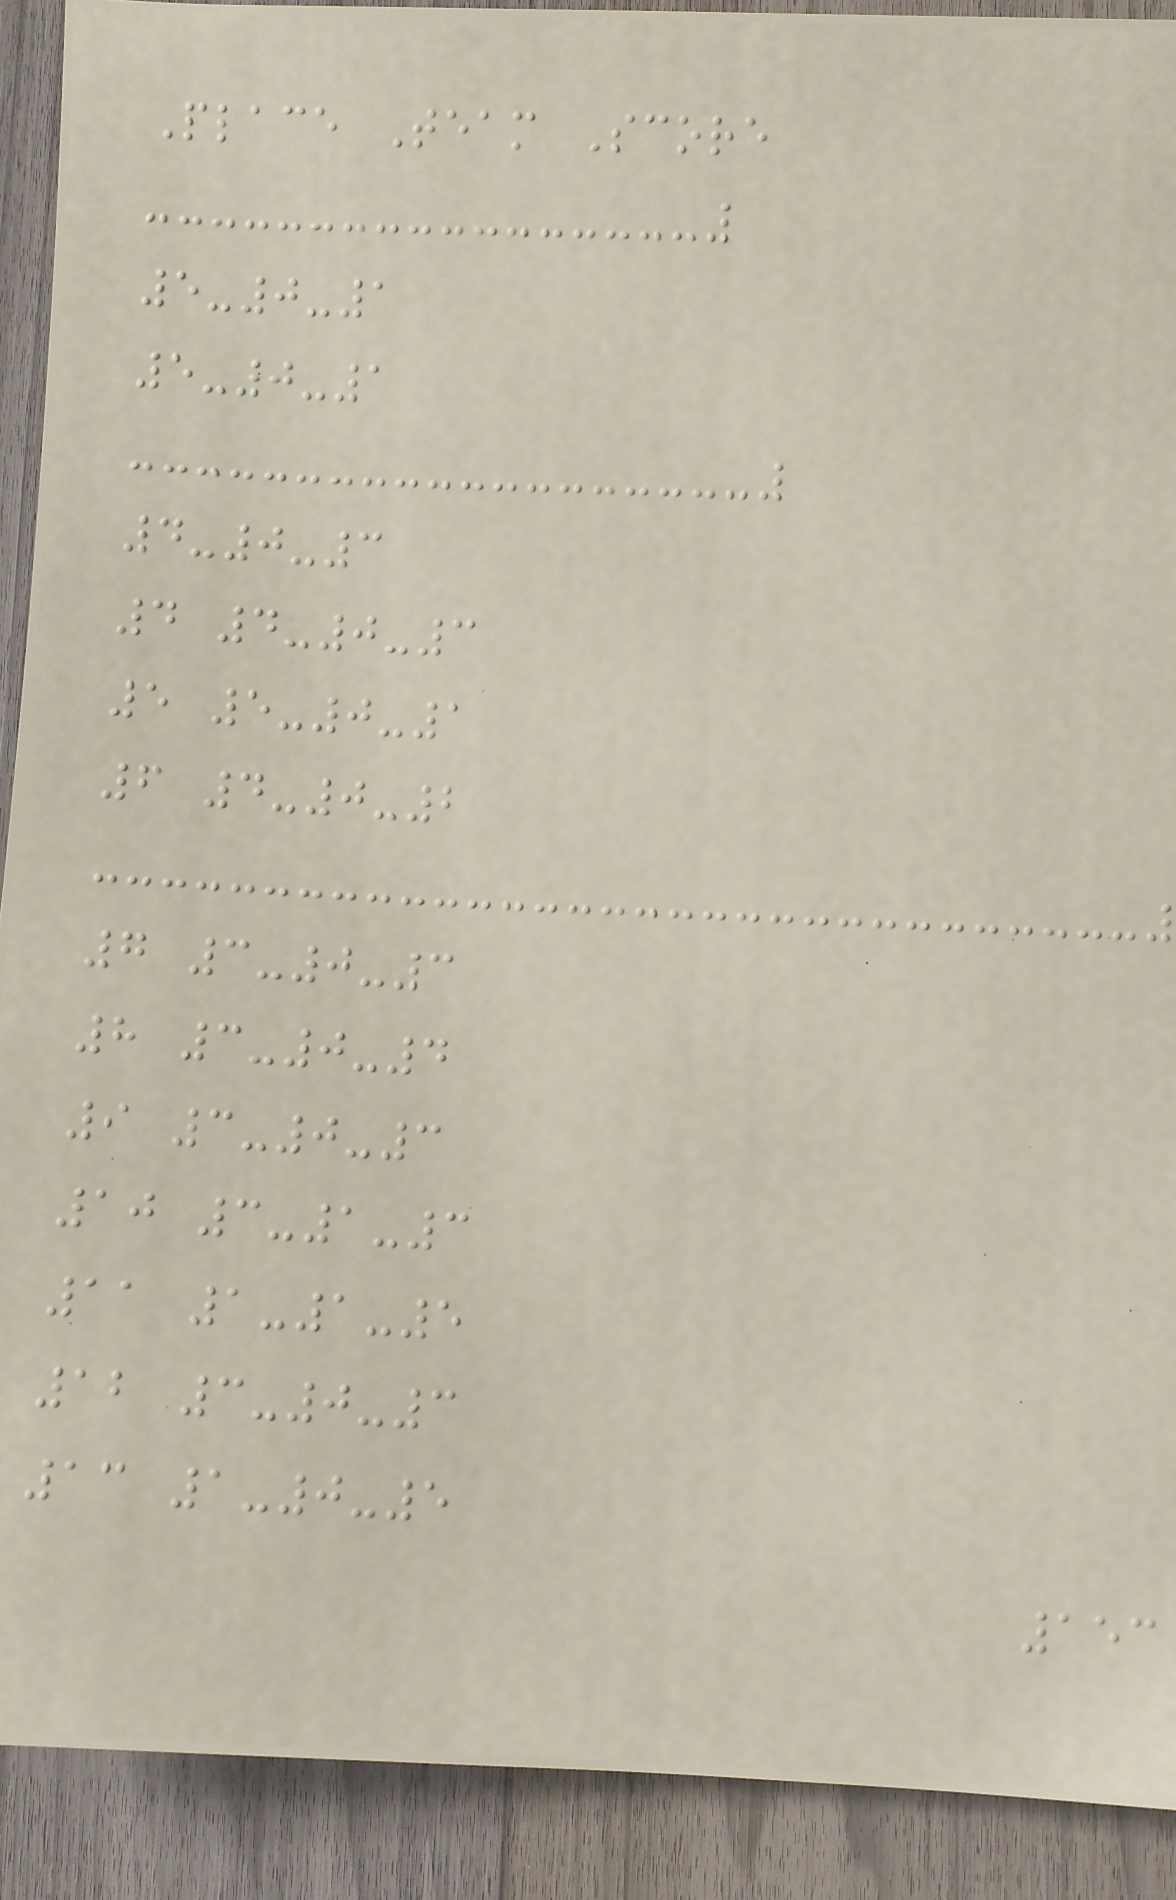Place Team Score
5-0-1
5-0-1
4-0-3
4 4-0-3
5 5-0-1
6 4-0-2
7 3-0-3
8 3-0-4
9 3-0-3
10 3-1-3
11 1-1-5
12 3-0-3
13 1-0-5
153
